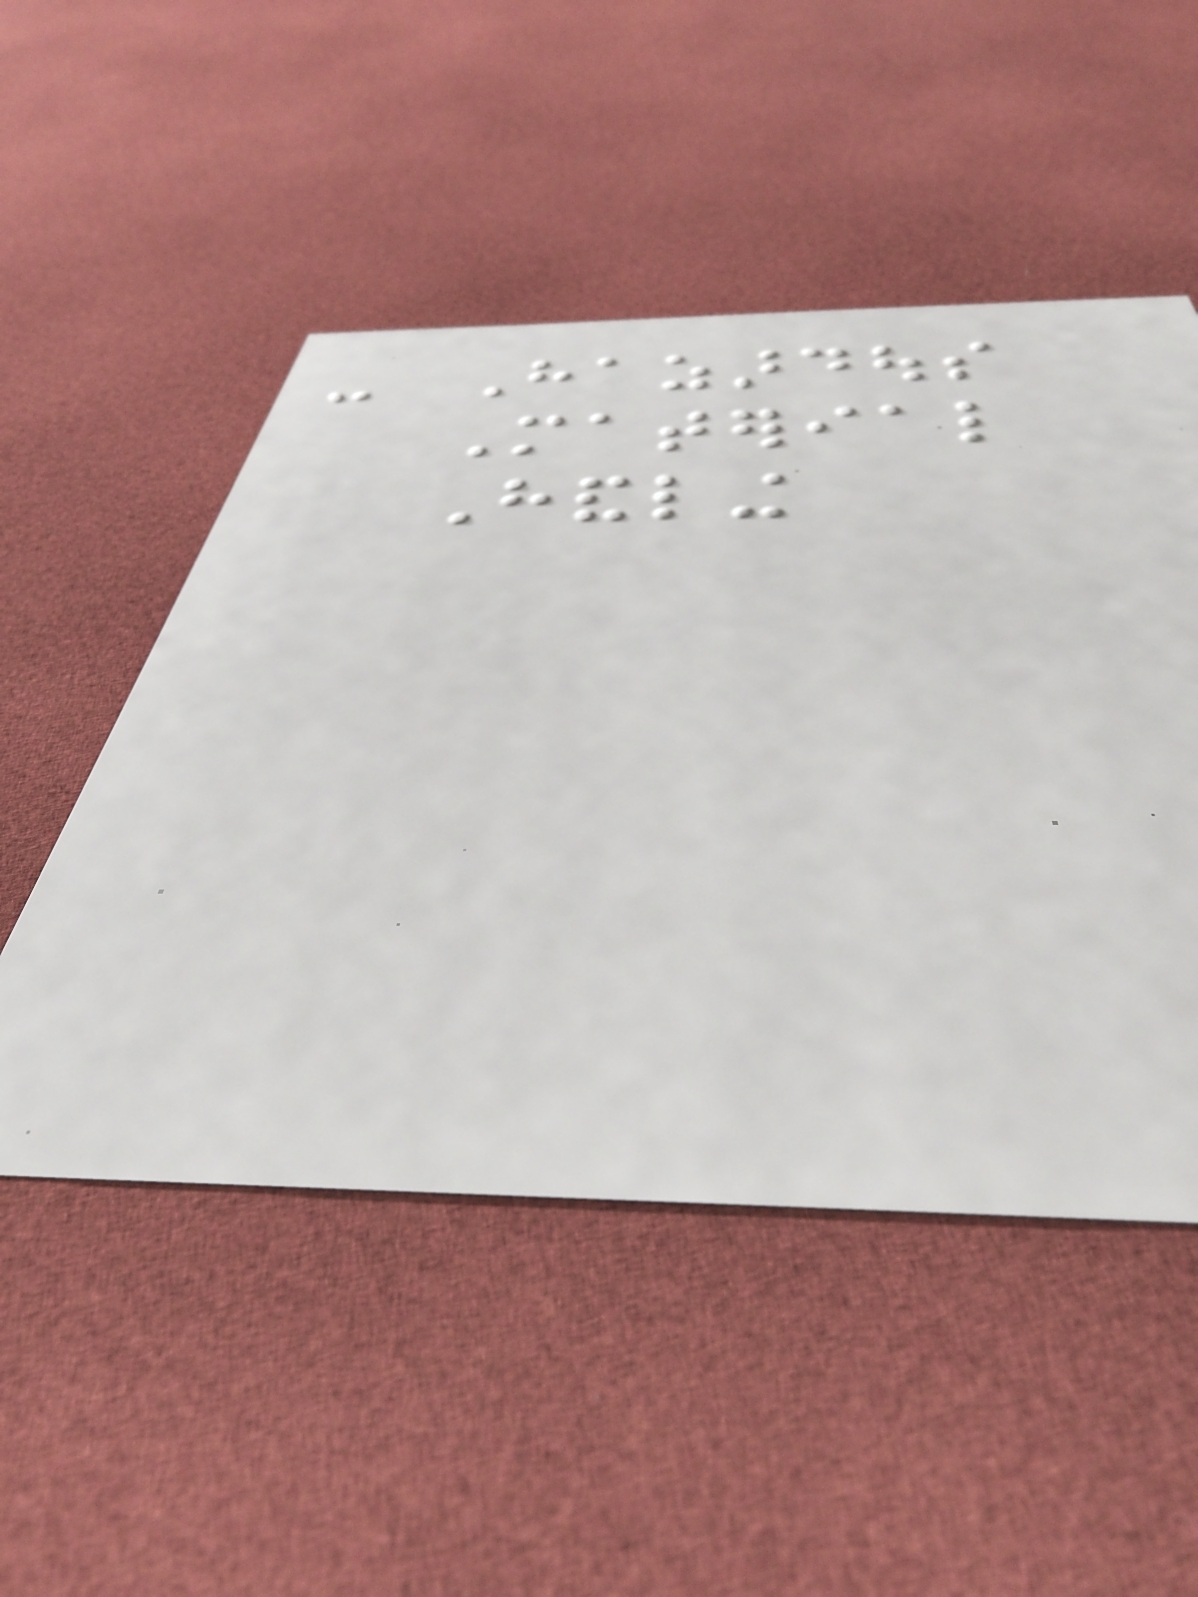- Hazardous
Material
Handling
